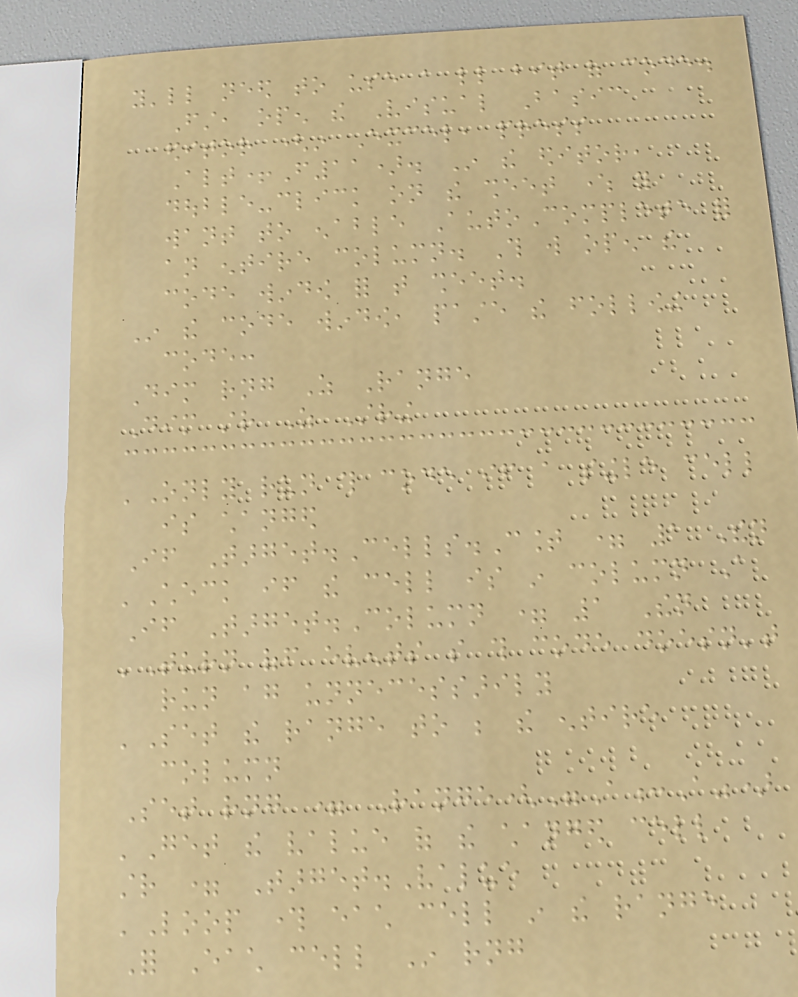you'll need to use a little bit of code.
First, open the Visual Basic
editor (in Excel, press
Alt+F11). In the editor,
double-click on the sheet where you
want to enable AutoComplete for
an entire column. This will open the
code window for that sheet.
In the code window, paste the following
code:
Dim rng As Range
Dim str As String
'Only run this code if a single cell
is changed
If Target.Cells.Count = 1 Then
'Check if the cell is in column A
If Target.Column = 1 Then
'Turn off events so this code doesn't
run again unnecessarily
'Set the range to be the entire
column
Set rng = Range("A:A")
'Get the value of the changed cell
str = Target.Value
'Loop through each cell in the range
For Each cell In rng
